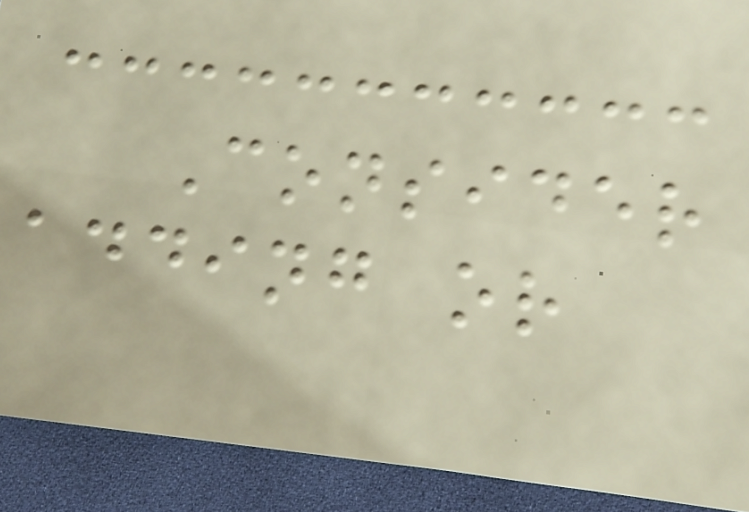Consider
adding or
